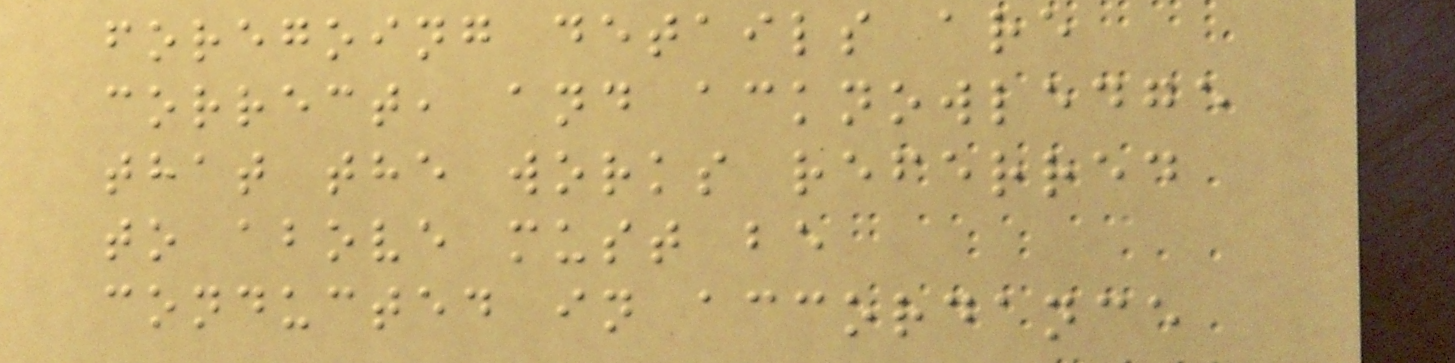foregoing details are
correct, and acknowledge
that the works referred
to above must be
conducted in accordance
